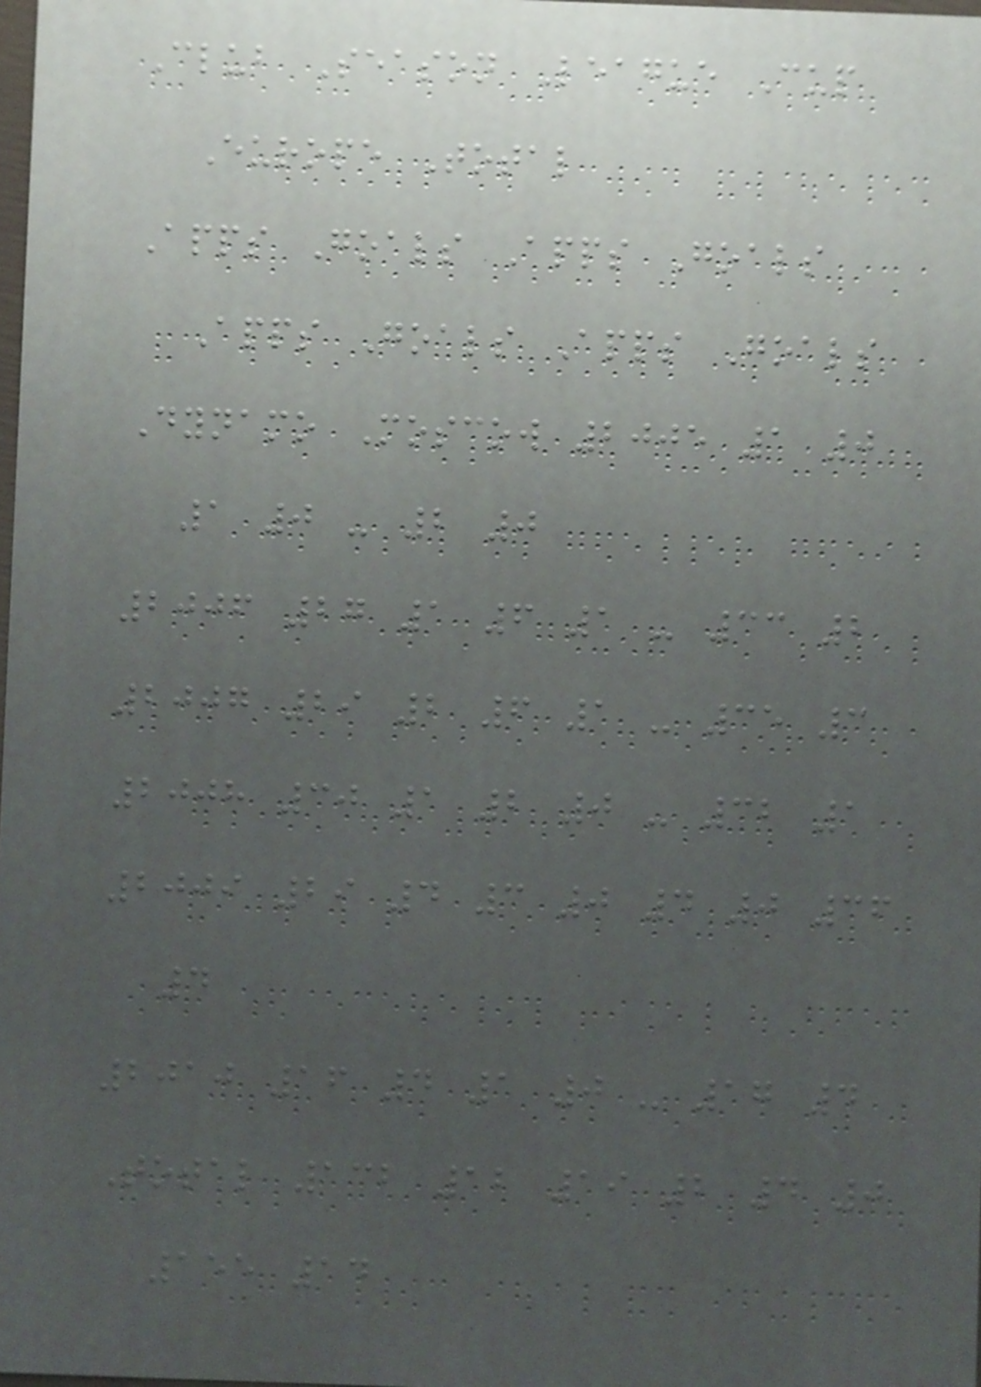Club Season League Cup
Europe Total
Apps Goals Apps Goals
Apps Goals Apps Goals
Dynamo Moscow 2005 1 0
1 0 - 2 0
2006 27 1 6 1 - 33 2
2007 29 2 6 1 - 35 3
2008 30 1 2 0 - 32 1
2009 29 4 3 0 4 0 36
4
2010 16 4 1 0 - 17 4
Total 132 12 19 2 4 0
155 14
